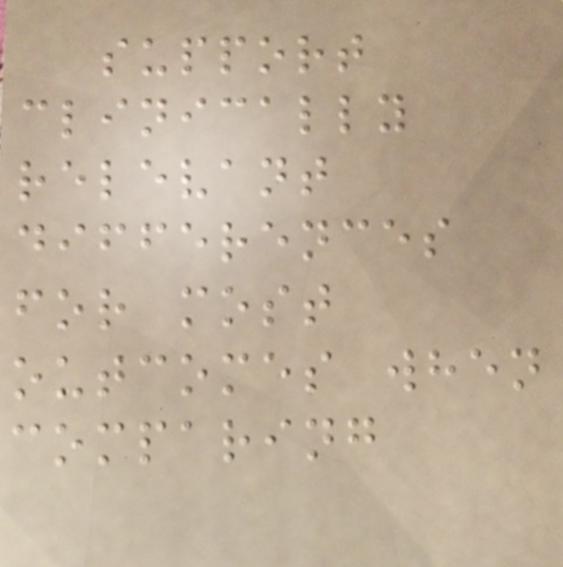support
clinically
relevant
differences
for most
outcomes when
comparing
